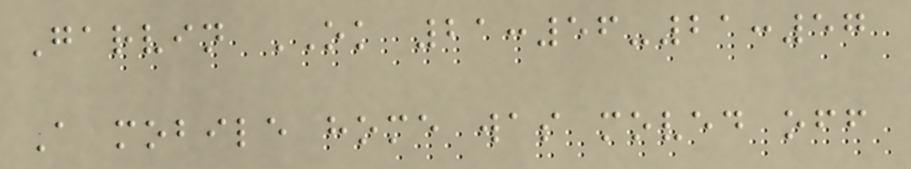Garvin OK 21:56-21:57
A mobile home was moved off
